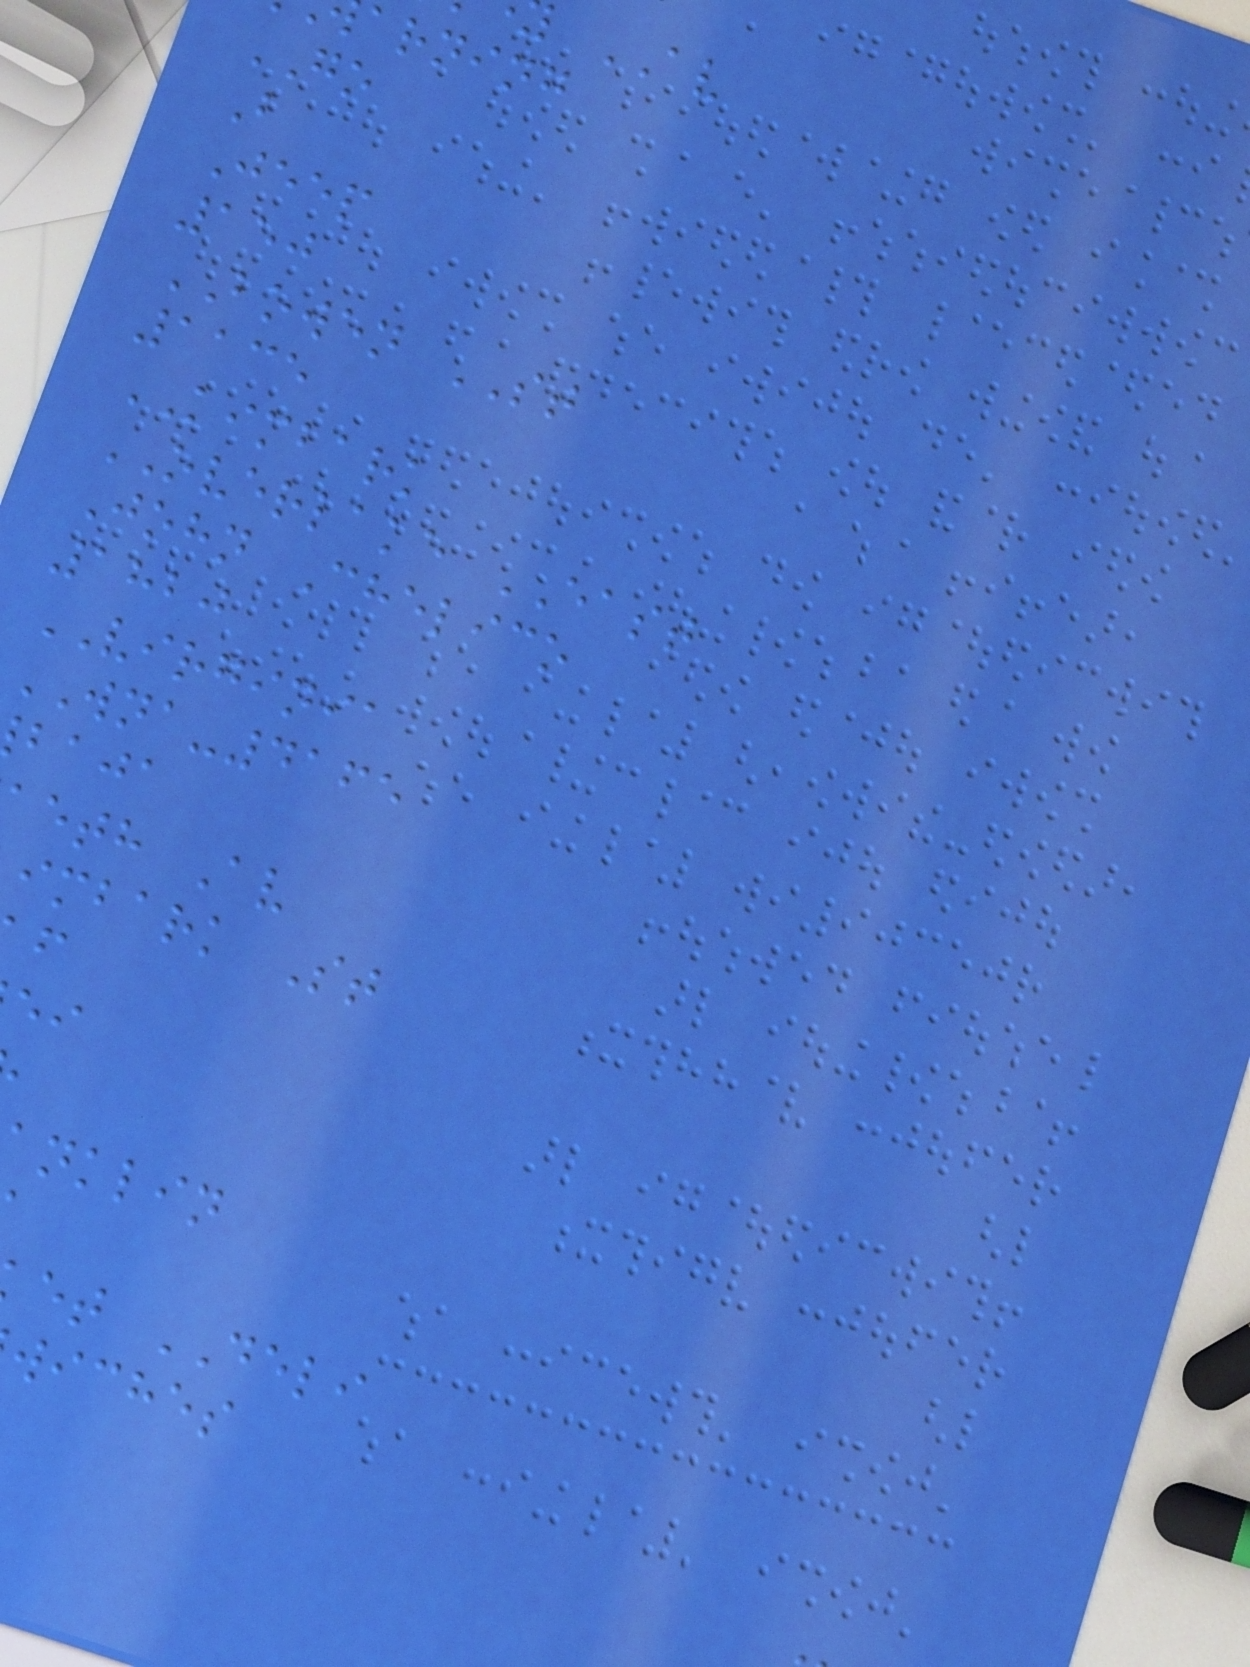AV
arning
GO
B
Jeep
150
BOWEN ST
1135
KIMBARK
OVERLAKE EAST
John Chelico
1820
VIRGINIA
WNA-4165
baja
eth Av
imbark St
nklin
et DELI
wiches
